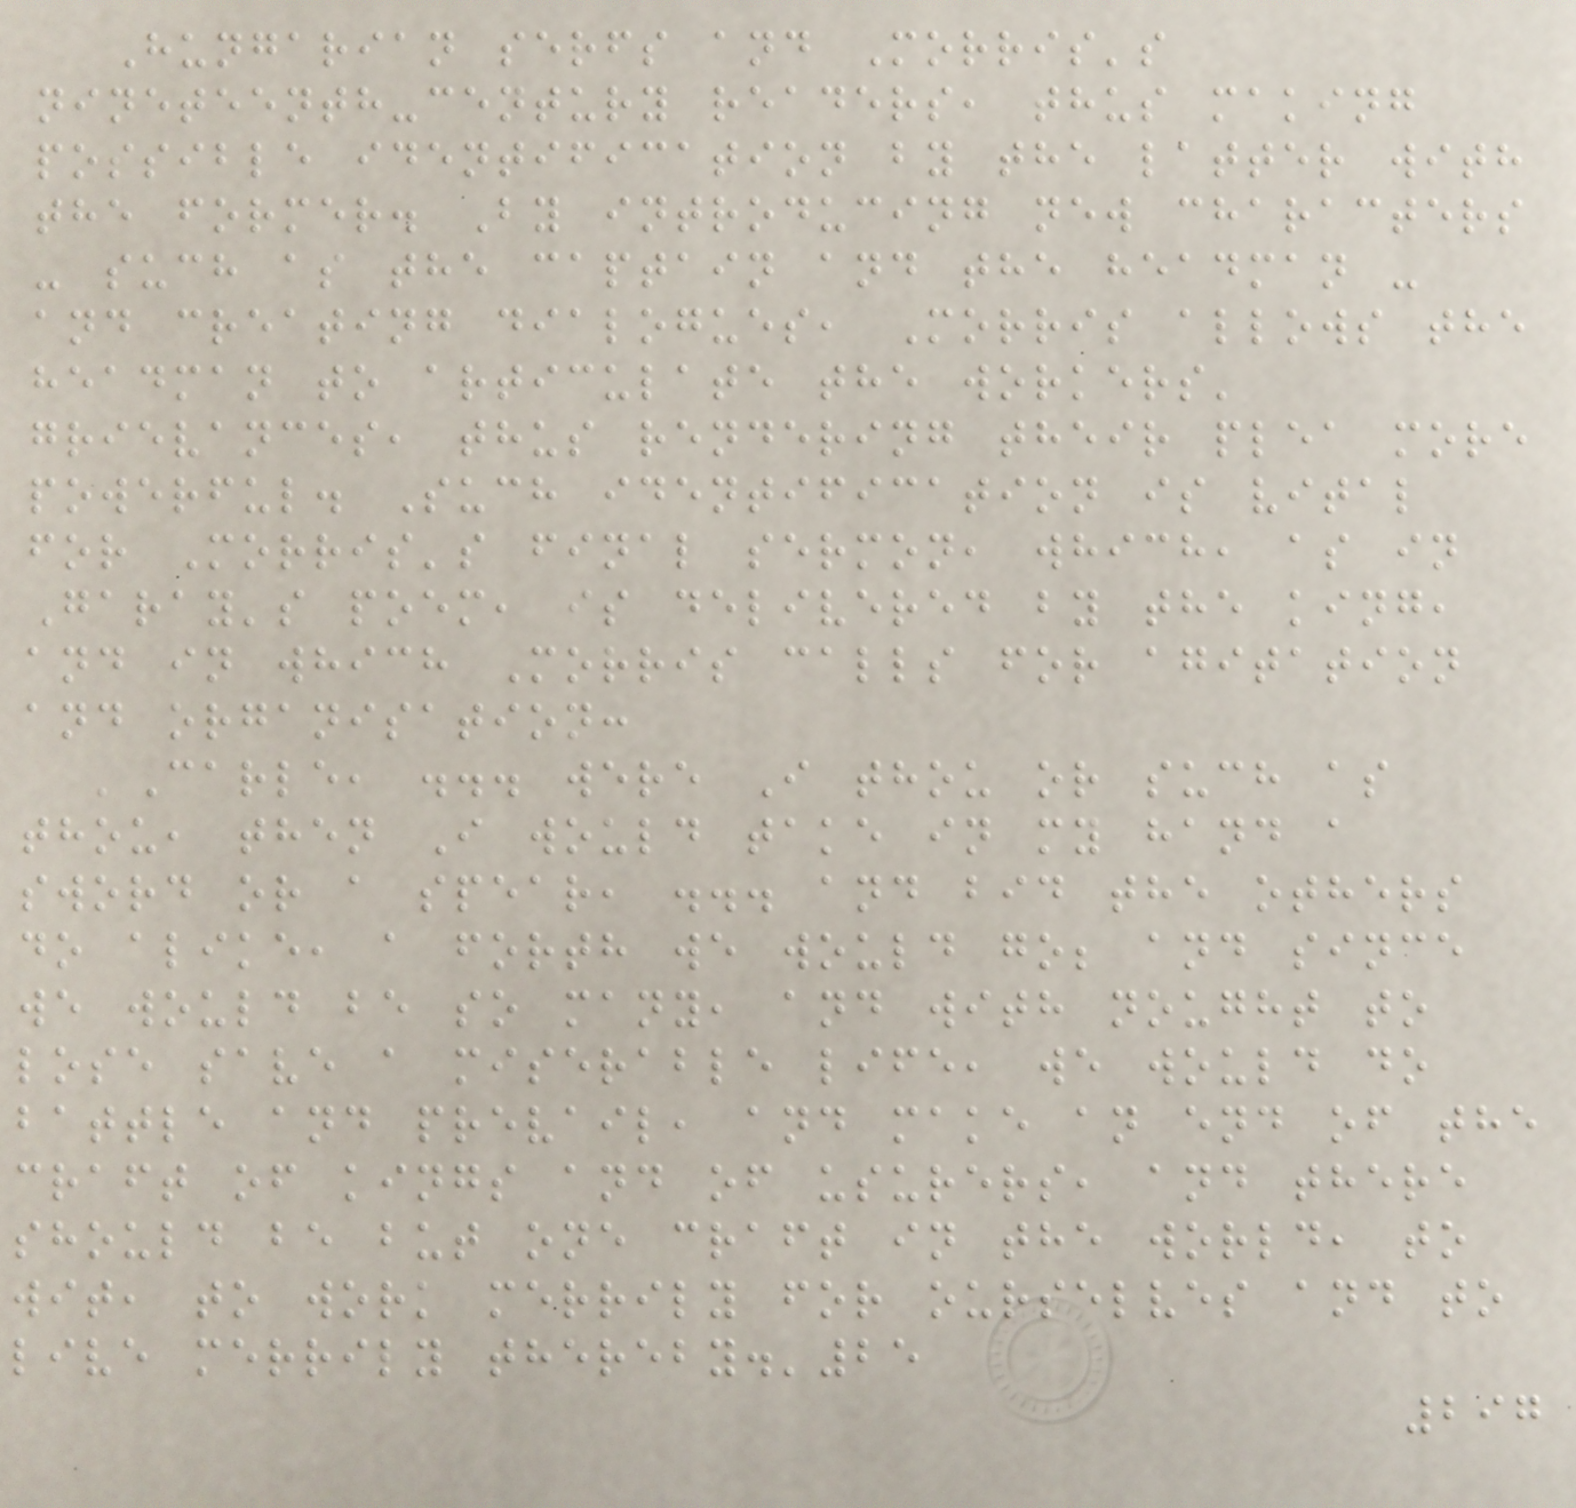Hungarian serfs and Morris's
nineteenth-century readers, thus making
possible identification by the latter with
the former. By introducing new characters
- such as the captain and the headman -
and creating dialogues, Morris allows the
headman to articulate the workers'
grievances, thus rendering their plea more
powerful. Such identification is vital
for Morris's final sermon, which, as in
Garay's poem, is delivered by the king,
and in which Morris calls for agitation
and organisation:
'Carle, ... were I thou or such as
thou, then I would take in my hand a
sword or a spear, ... and bid the others
do alike, a forth we would go; and since
we would be so many, and with nought to
lose save a miserable life, we would do
battle and prevail, and make an end of the
craft of kings and of usurers, and there
should be but one craft in the world, to
wit, to work merrily for ourselves and to
live merrily thereby.'25
297
